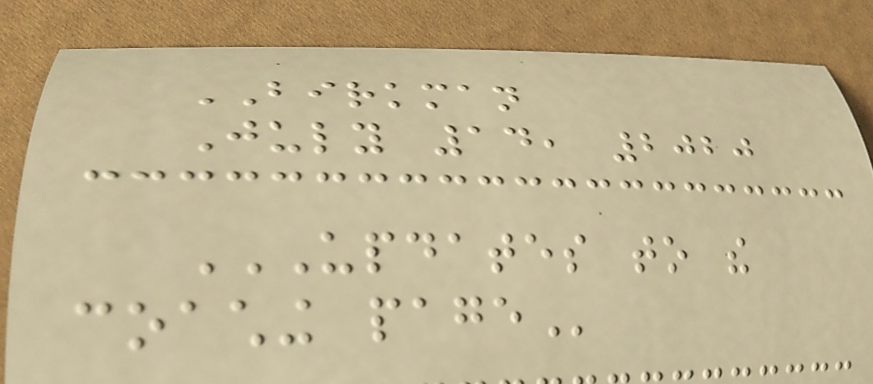BIRKMAN
July 14, 2020
UPDATES TO THE
COACHING PAGE
